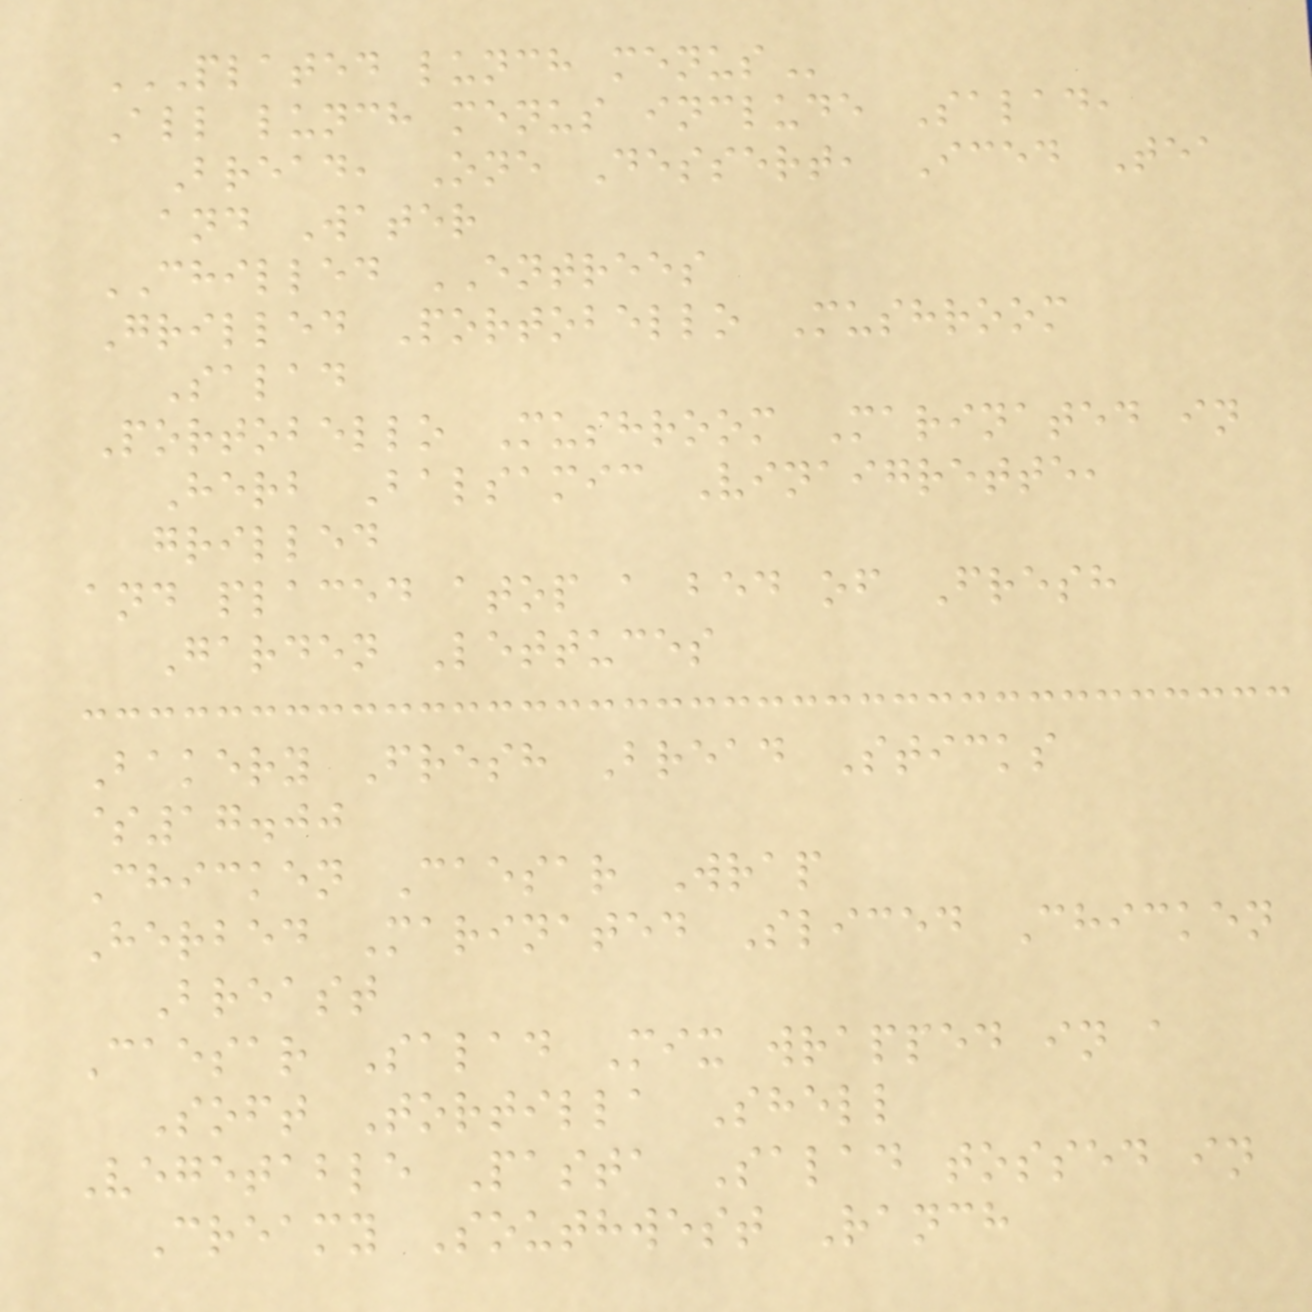PLATED LUNCH MENUS
All lunch menus include Salad,
Bread, One Dessert, Iced Tea
and Water
CHILLED ENTREES
Grilled Portobello Mushroom
Salad
Portobello Mushroom Marinated in
Herb Balsamic Vinaigrette,
grilled
and placed atop a bed of Fresh
Garden Lettuces
Bakery Fresh Bread Sticks
$17.00
Chicken Caesar Wrap
Herbed Marinated Sliced Chicken
Breast
Caesar Salad Mix wrapped in a
Soft Tortilla Shell
Vegetable Pasta Salad tossed in
Creamy Southwest Ranch
